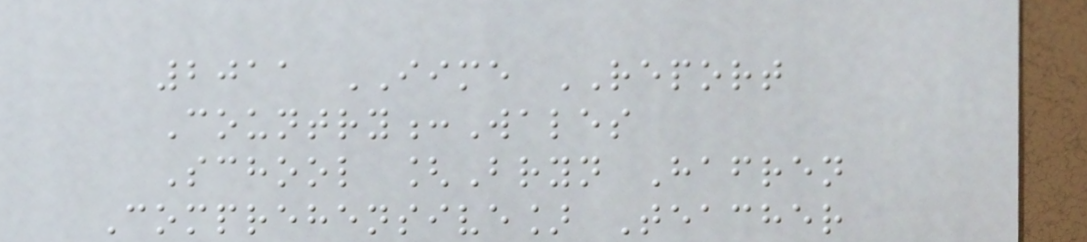2011 IIME REPORT
Country:Wales
School [Bryn Hafren
Comprehensive] Teacher
